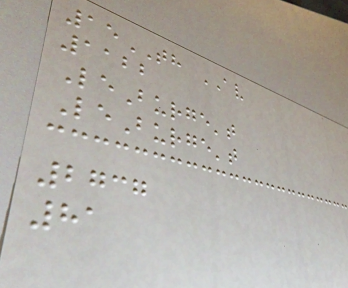15TH AV
1122
LeBurge't
LeBurge't
2737
81
